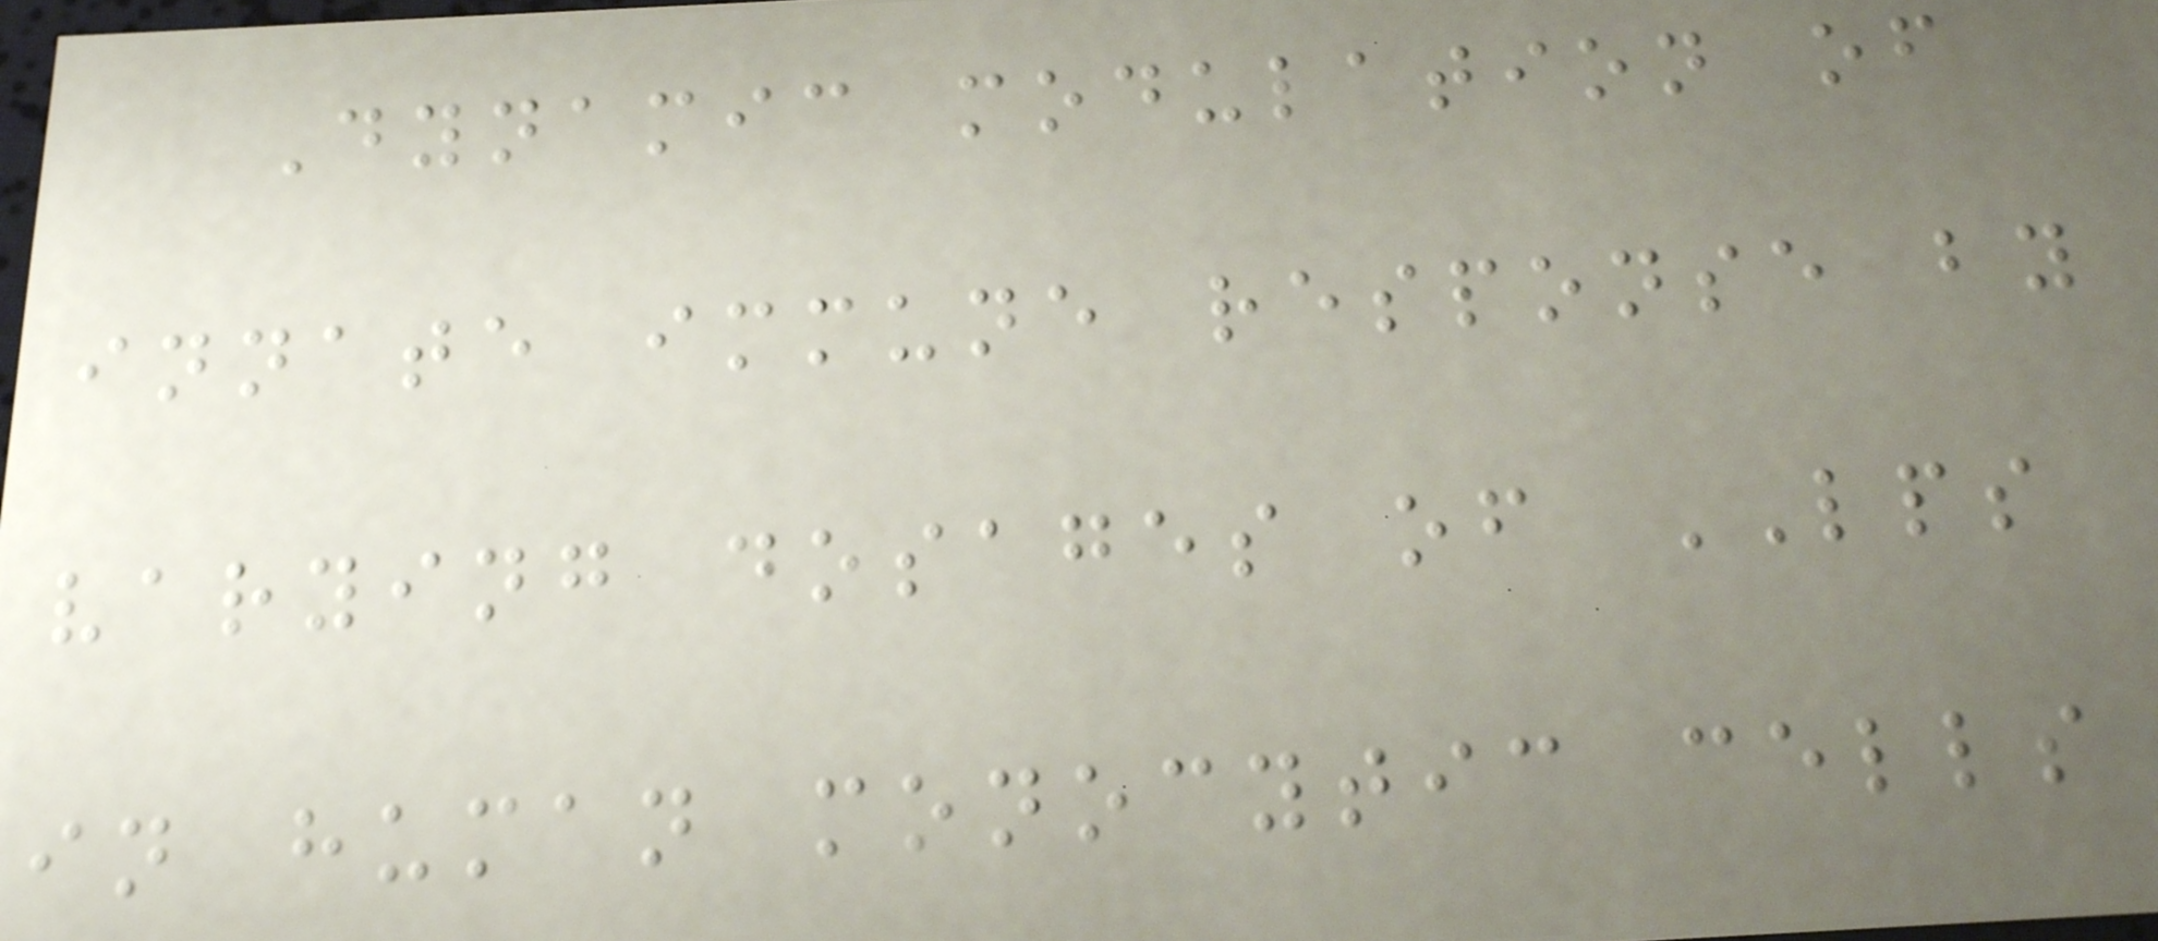Dynamic modulation of
innate immune response by
varying dosages of LPS
in human monocytic cells
